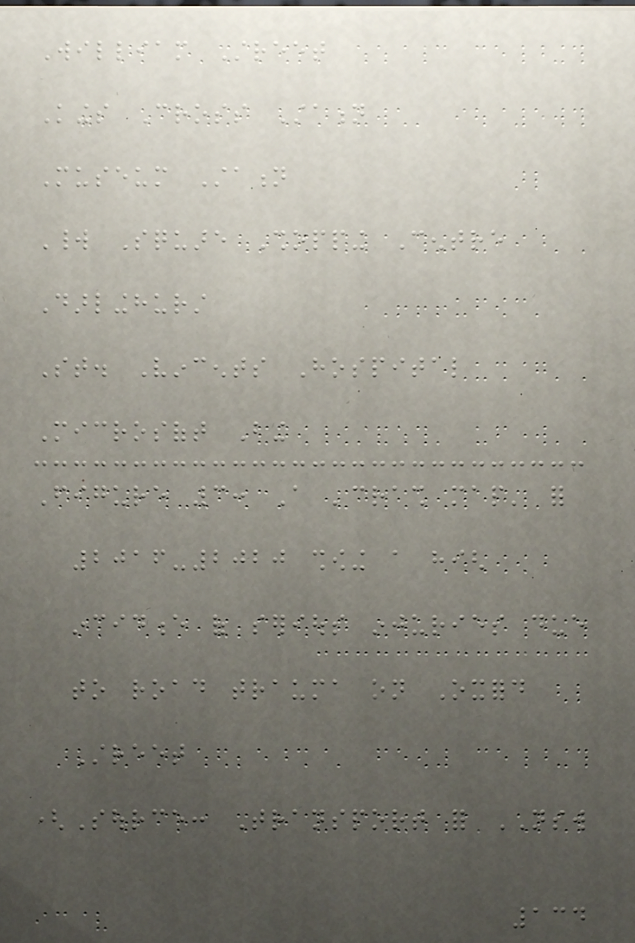William Street
Kings Cross Station
Museum Station
World Square Shopping Centre
Darlinghurst
St. Vincents Hospital
Microsoft Bing
Figure 3: A 'crash map' for
2016-2020 showing a high
incidence of serious injuries due
to road trauma on Oxford
Street
(Source: Transport for NSW
134
